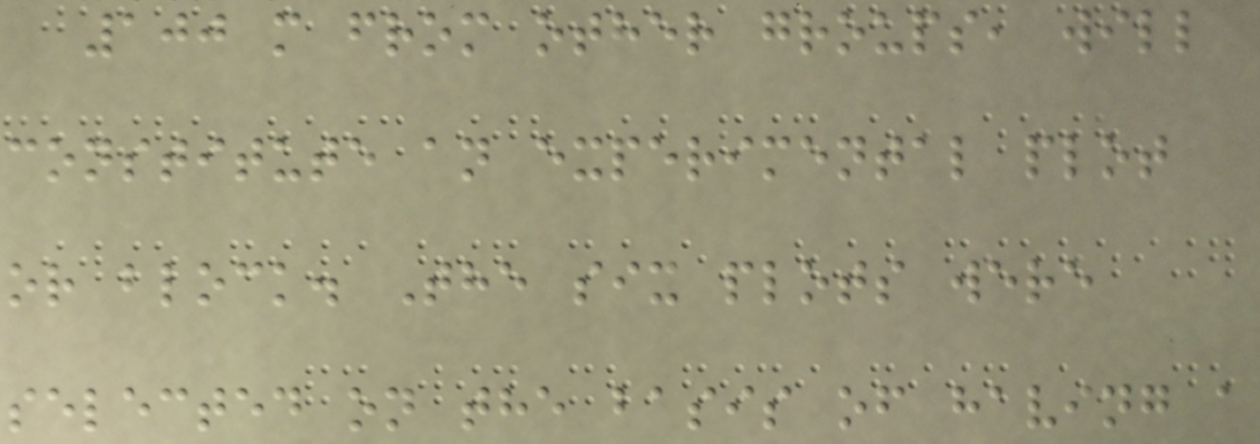100 m from other groups, will
constitute an experimental plot
or block. The six plots were
selected on the basis of having a
